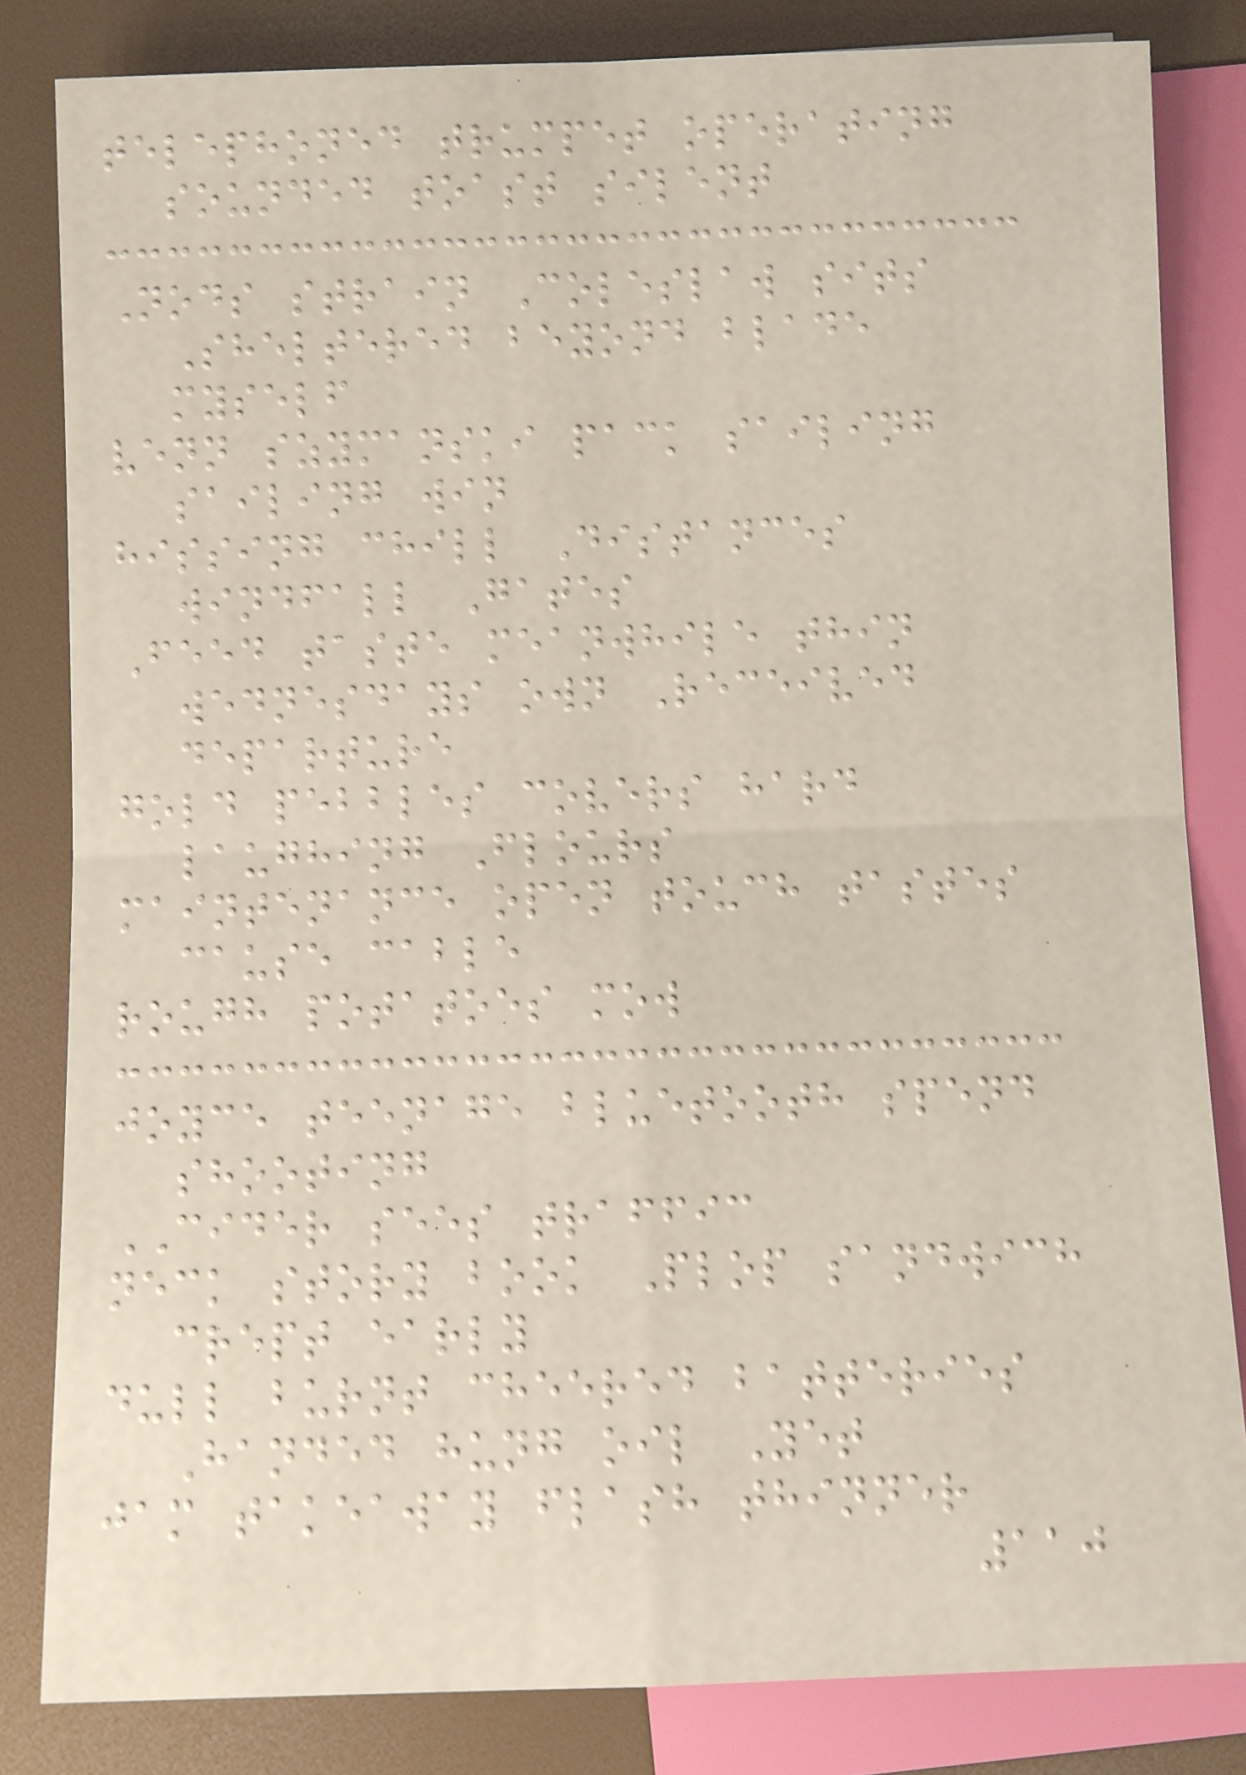telephoned trumpet operating
sounded toast silent
Nods strain Coleslaw sits
Sheltered beyond blade
myself
venn szymanski pack sailing
sailing win
hissing chill Distances
windfall Gates
Feed taste meanwhile thin
wednesdays own Received
departure
gold pebbles covers hard
laughing Flours
maintenance open touch tastes
cause cable
rough potatoes mow
joyce teenage bluetooth spend
shooting
CIDER sees traffic
neck story book Plop sandwich
crept early
dull burnt cheered batteries
Handed hung oil Yet
jam takeaway flash thinner
110
